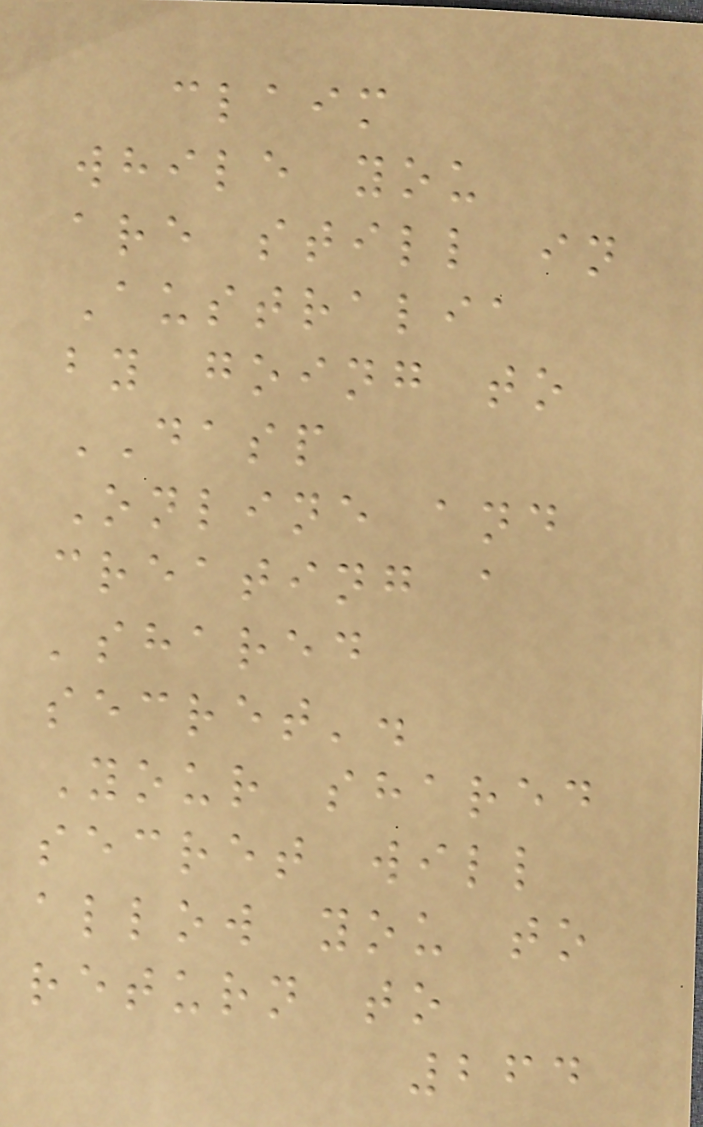claim
while you
are still in
Australia
by going to
DASP
Online and
creating a
'shared
secret'.
Your shared
secret will
allow you to
return to
264
